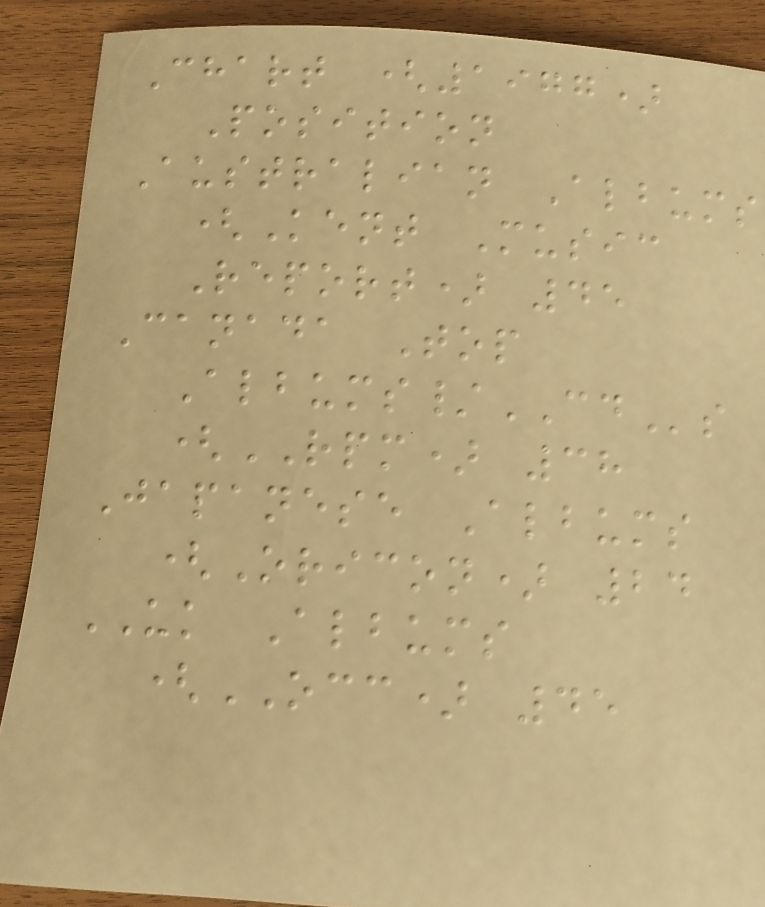Chart (1977)
Position
Australian Albums
(Kent Music
Report) 45
Canada Top
Albums/CDs
(RPM) 38
Japanese Albums
(Oricon) 24
UK Albums
(OCC) 45
